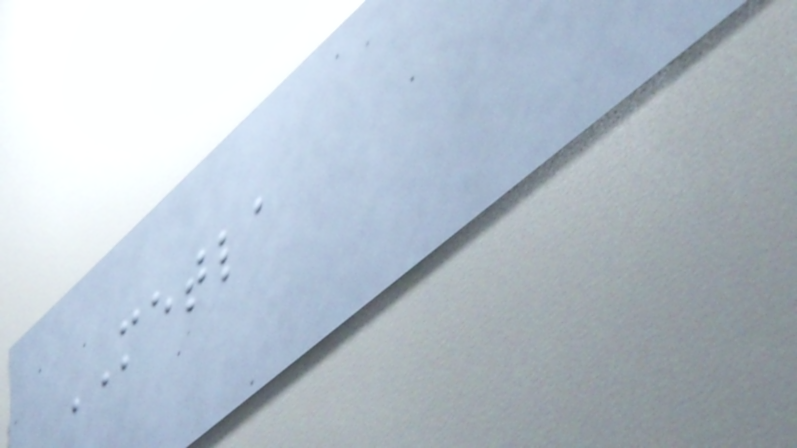METLA
